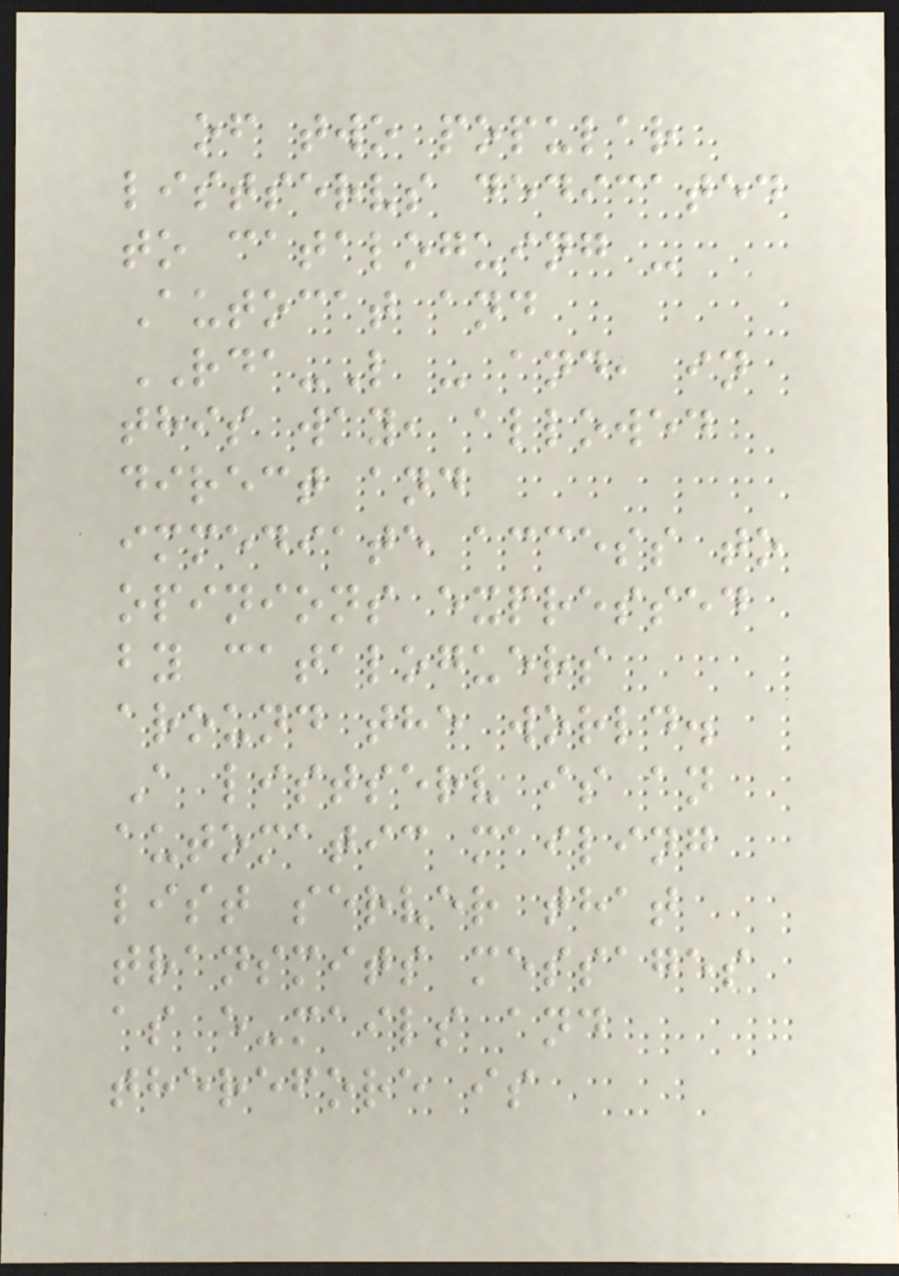of two popular
listservs dedicated
to cataloguing -
Autocat and
RDA-L - and, in
this way, allowed
direct and
immediate access to
opinions expressed
by cataloguers
around the world.
A listserv is an
automatic mailing
list server that
transmits messages
as e-mails and
therefore is
